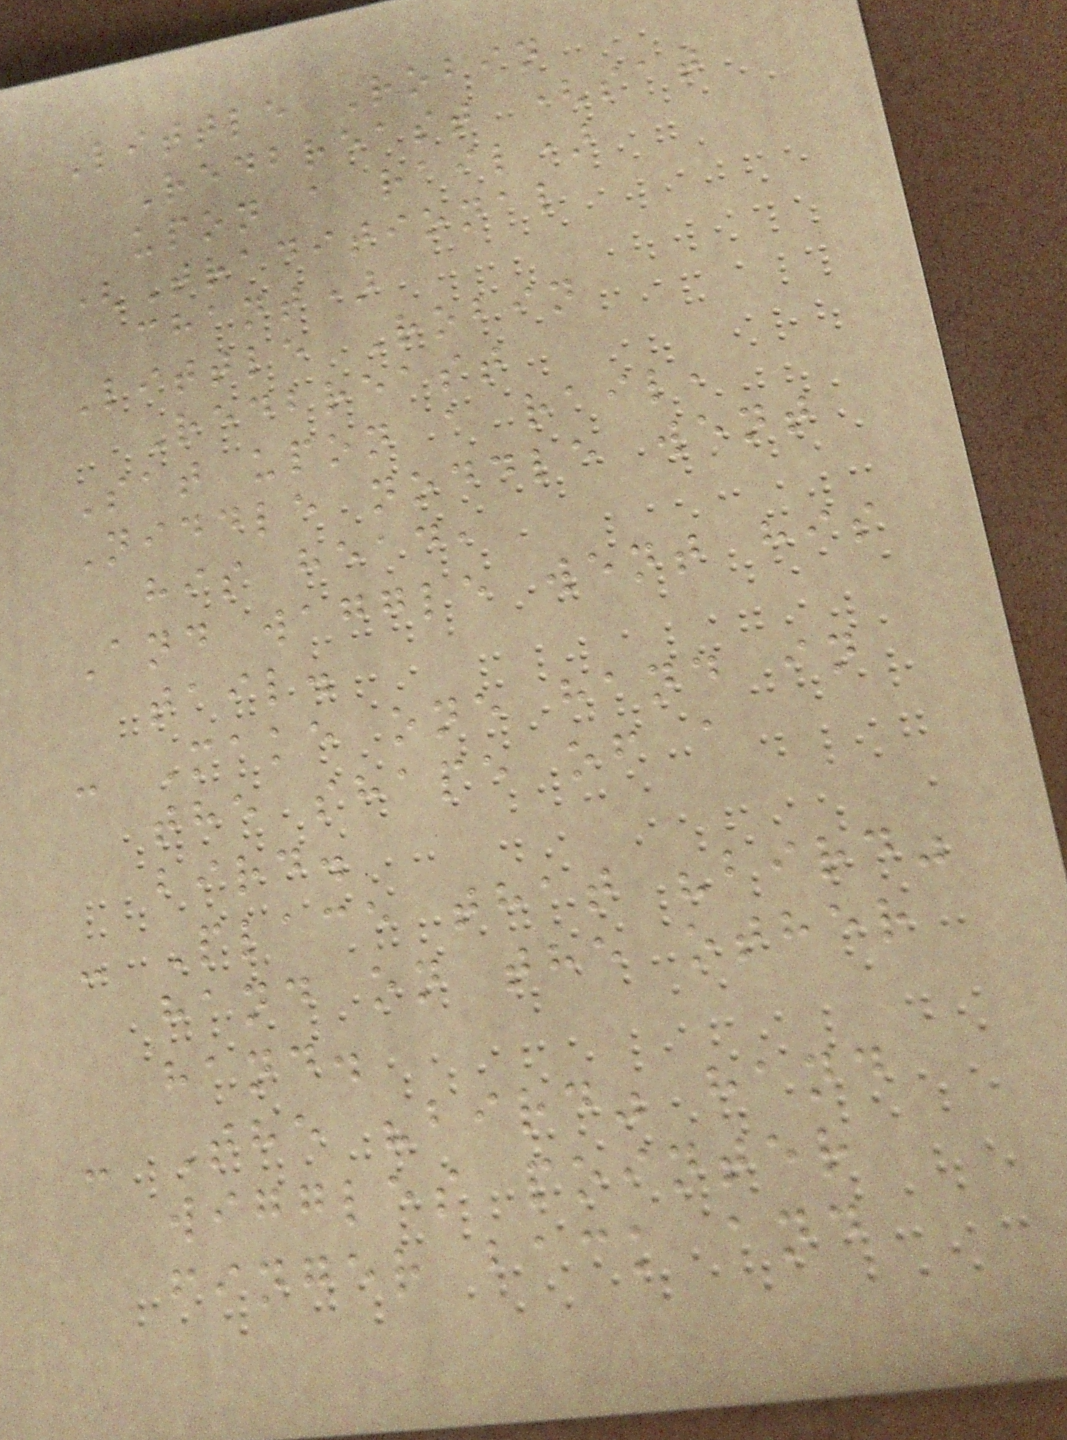Little Robin
Redbreast (sat
upon a rail)
(Traditional
chant)
Little Robin
Redbreast
Sat upon a rail,
Niddle noddle went
his head,
And waggle went his
tail.
- Make one hand in
the shape of a
bird.
- Place that "bird"
hand on the other
hand.
- The "bird" hand
wiggles pointer
finger back and
